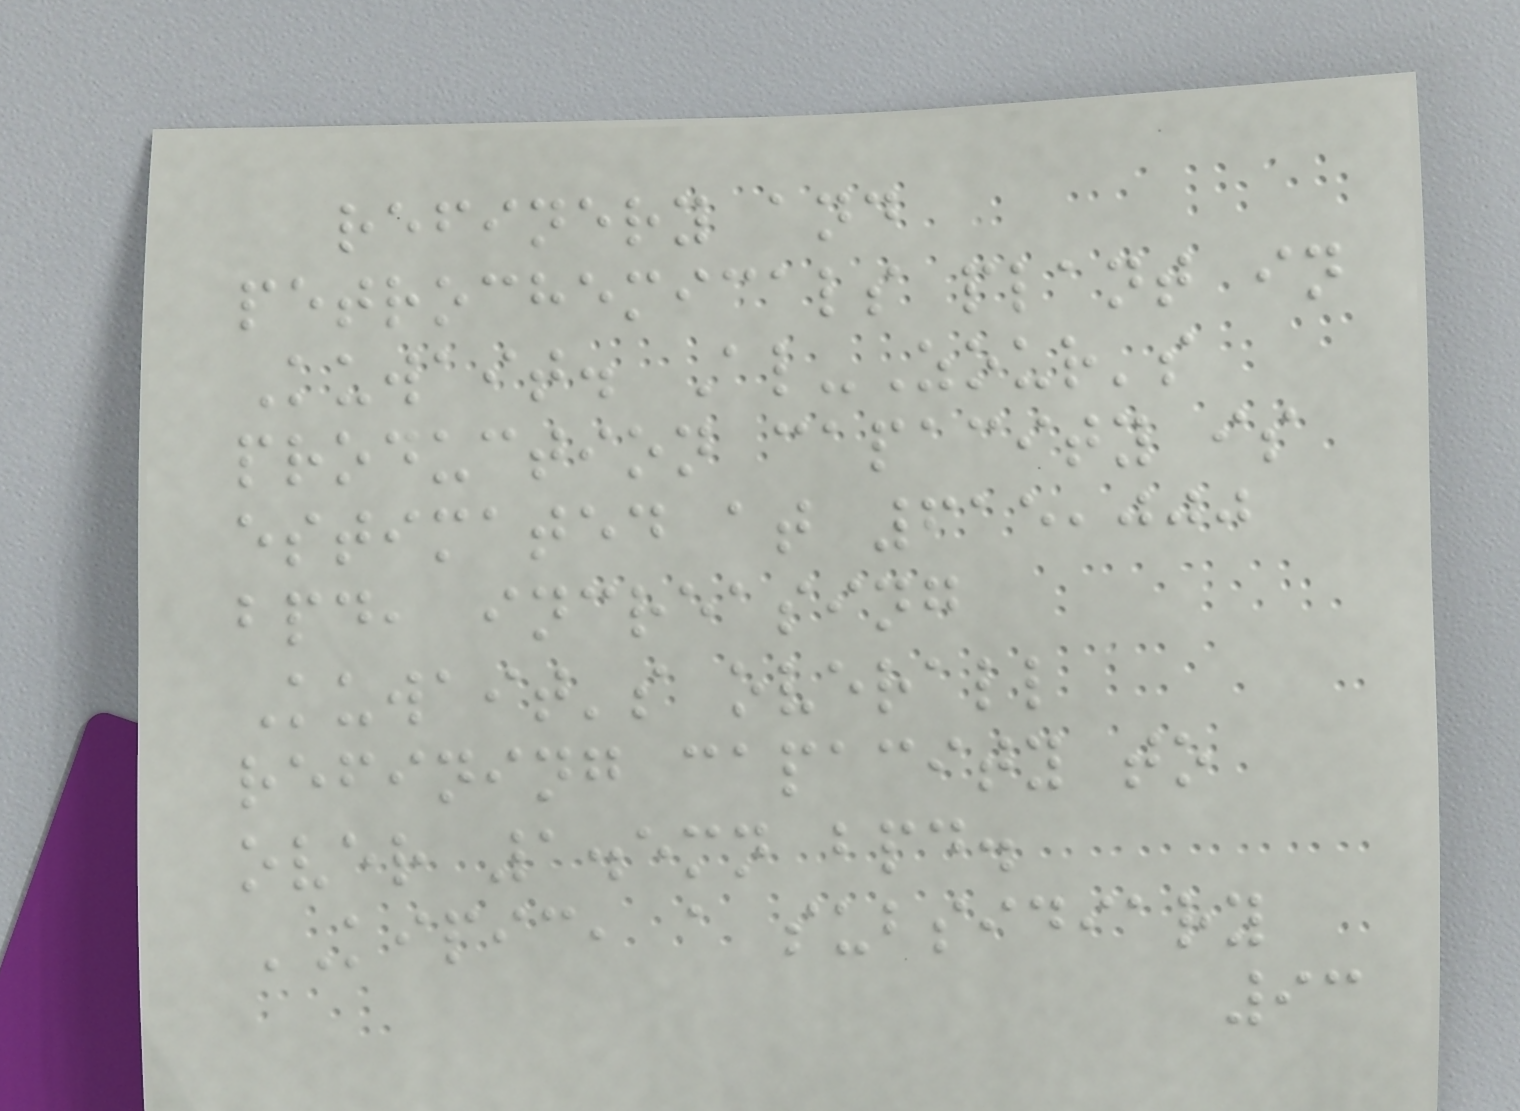refinery and
petrochemicals plant in
Kuwait. Al-Zour's
production capacity is
estimated at 615,000
bpd, increasing
Kuwait's overall
refining capacity to
over 1.5mn bpd.
KIPIC, a subsidiary
93
